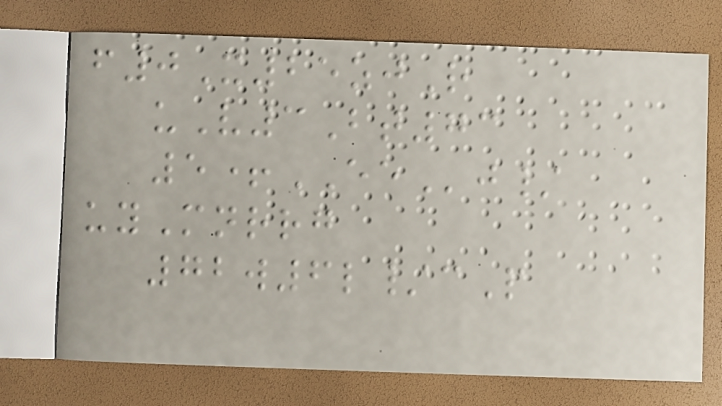f0X25zjR
uV3Bt73
5+EEj/
uyMnrrg
72w6l/cP
